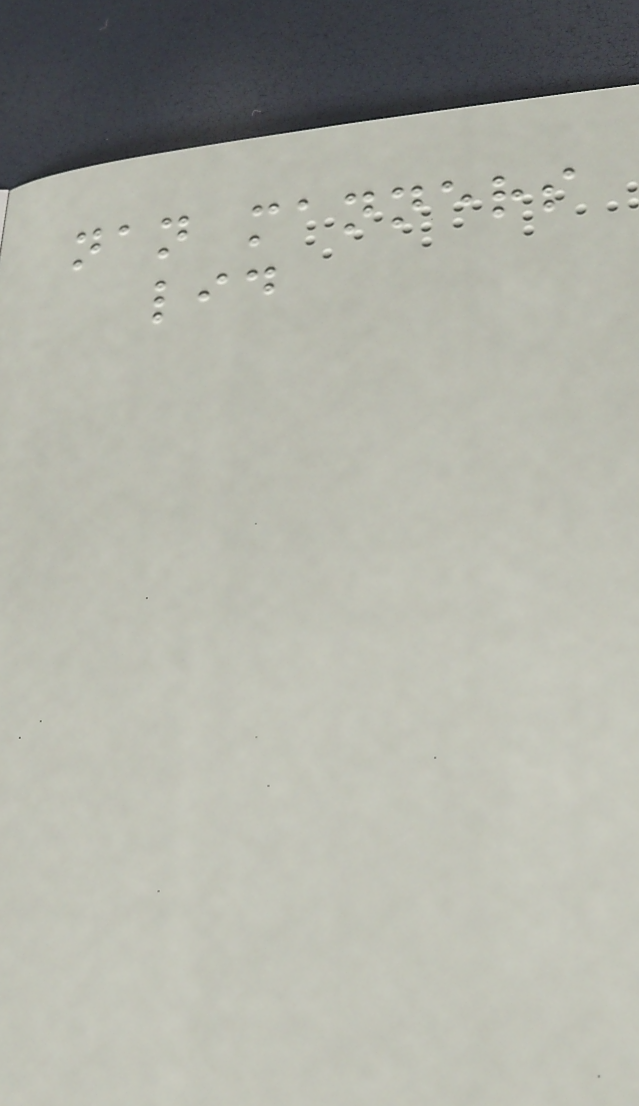nan manners
lid
